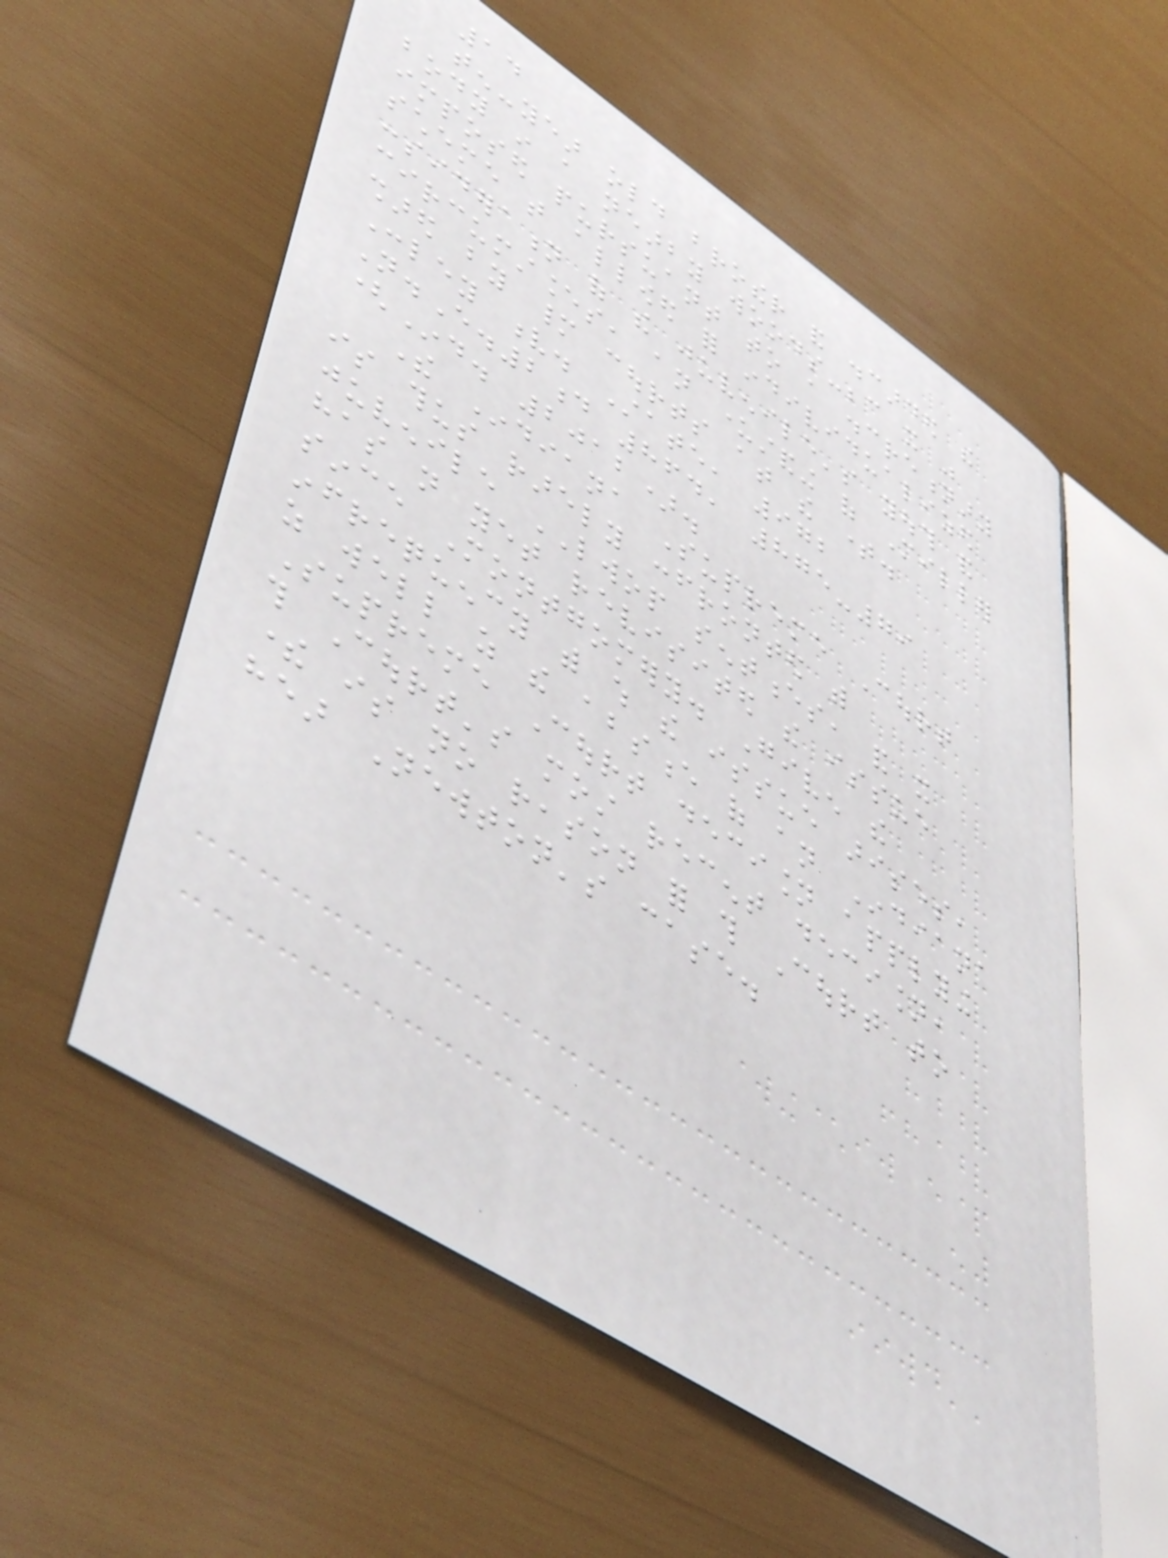14
ten-year old brother and discarded the
body in a nearby woods-because it was
imposed pursuant to a discretionary
scheme that allowed for individualized
consideration of the juvenile's youth and
circumstances, an understanding of Miller
shared by many courts at the time.
Conley v. State, 972
N.E.2d 864, 875-79
(Ind. 2012).
The Indiana Supreme Court
is thus rarely confronted with
juvenile LWOP sentences, and it
has not yet revisited the issue
since Montgomery. Given the
infrequency with which the issue arises,
as well as the absence of an Indiana
Supreme Court decision applying
this Court's most recent decision,
there is no reason for this Court to
hear Newton's case.
